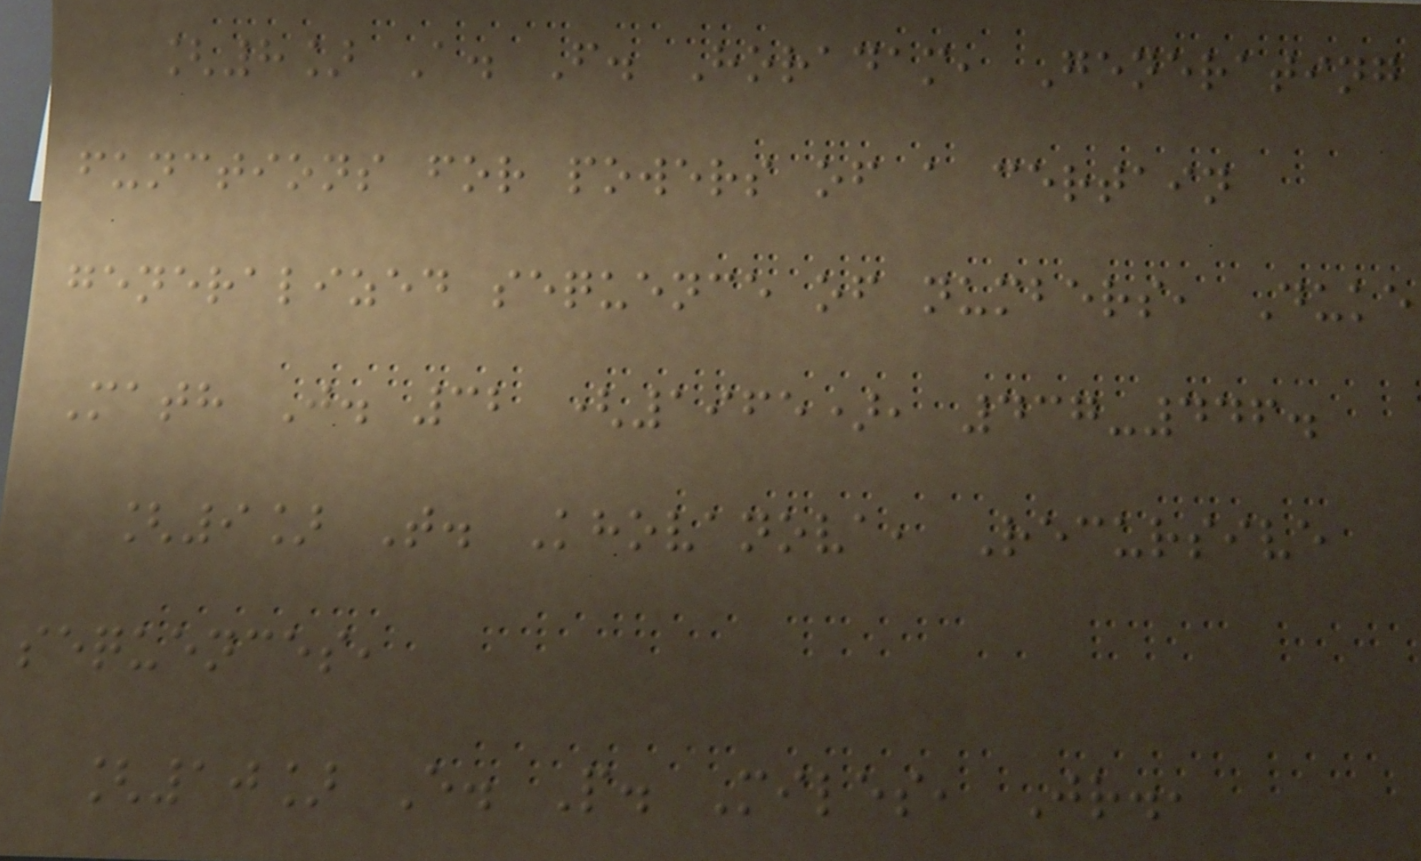[8] A. F. Horadam, Generating
functions for powers of a certain
generalized sequence of numbers, Duke
Math J. 32 (1965), 437-446.
[9] T. Khovanova, Recursive
sequences,
[10] E. P. Miles, Jr.,
